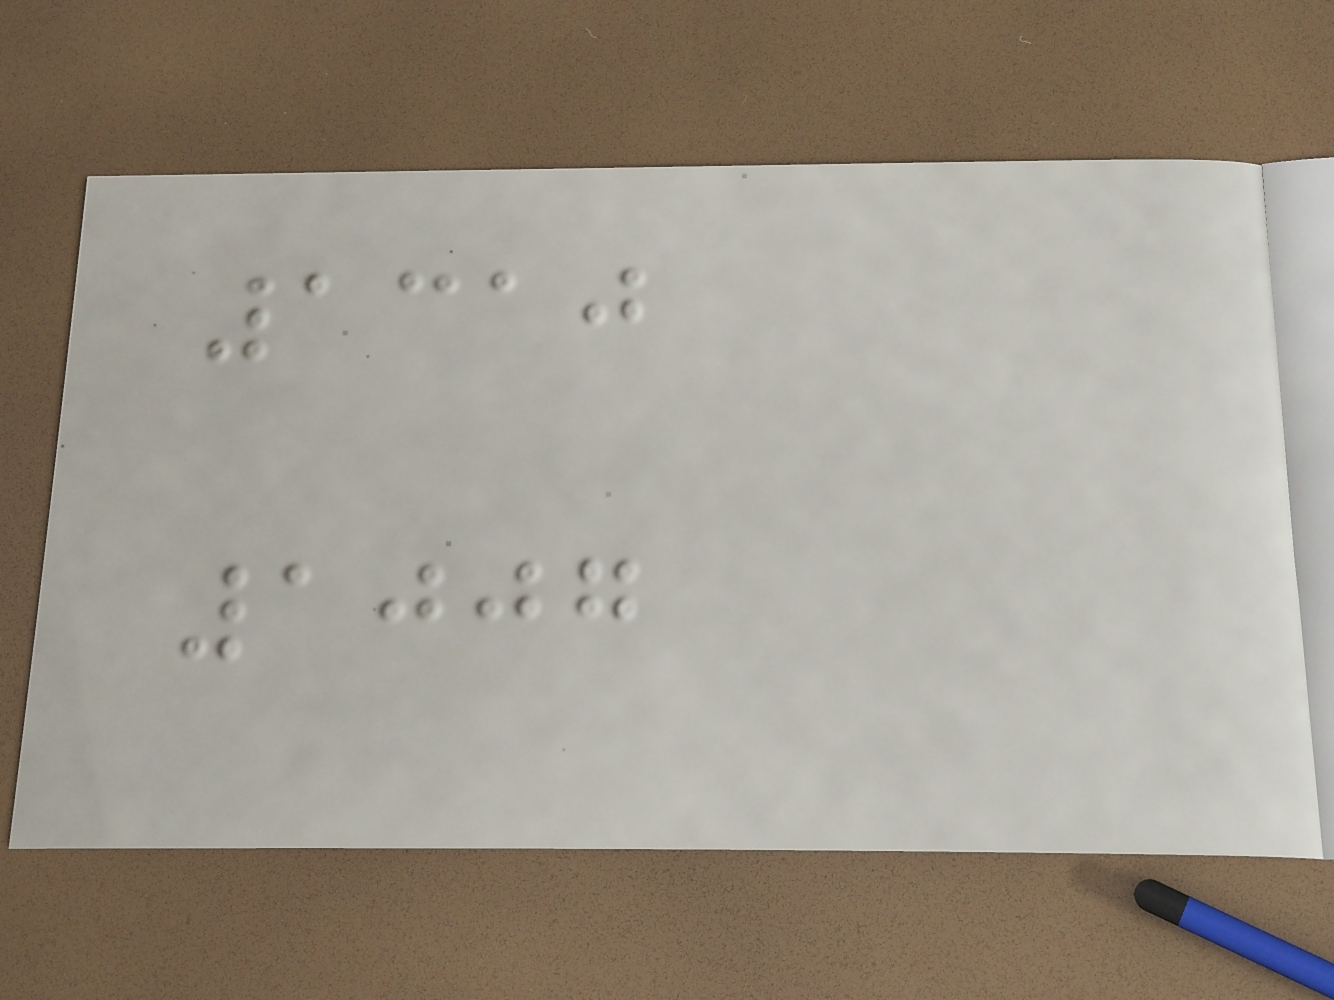1310
1007
